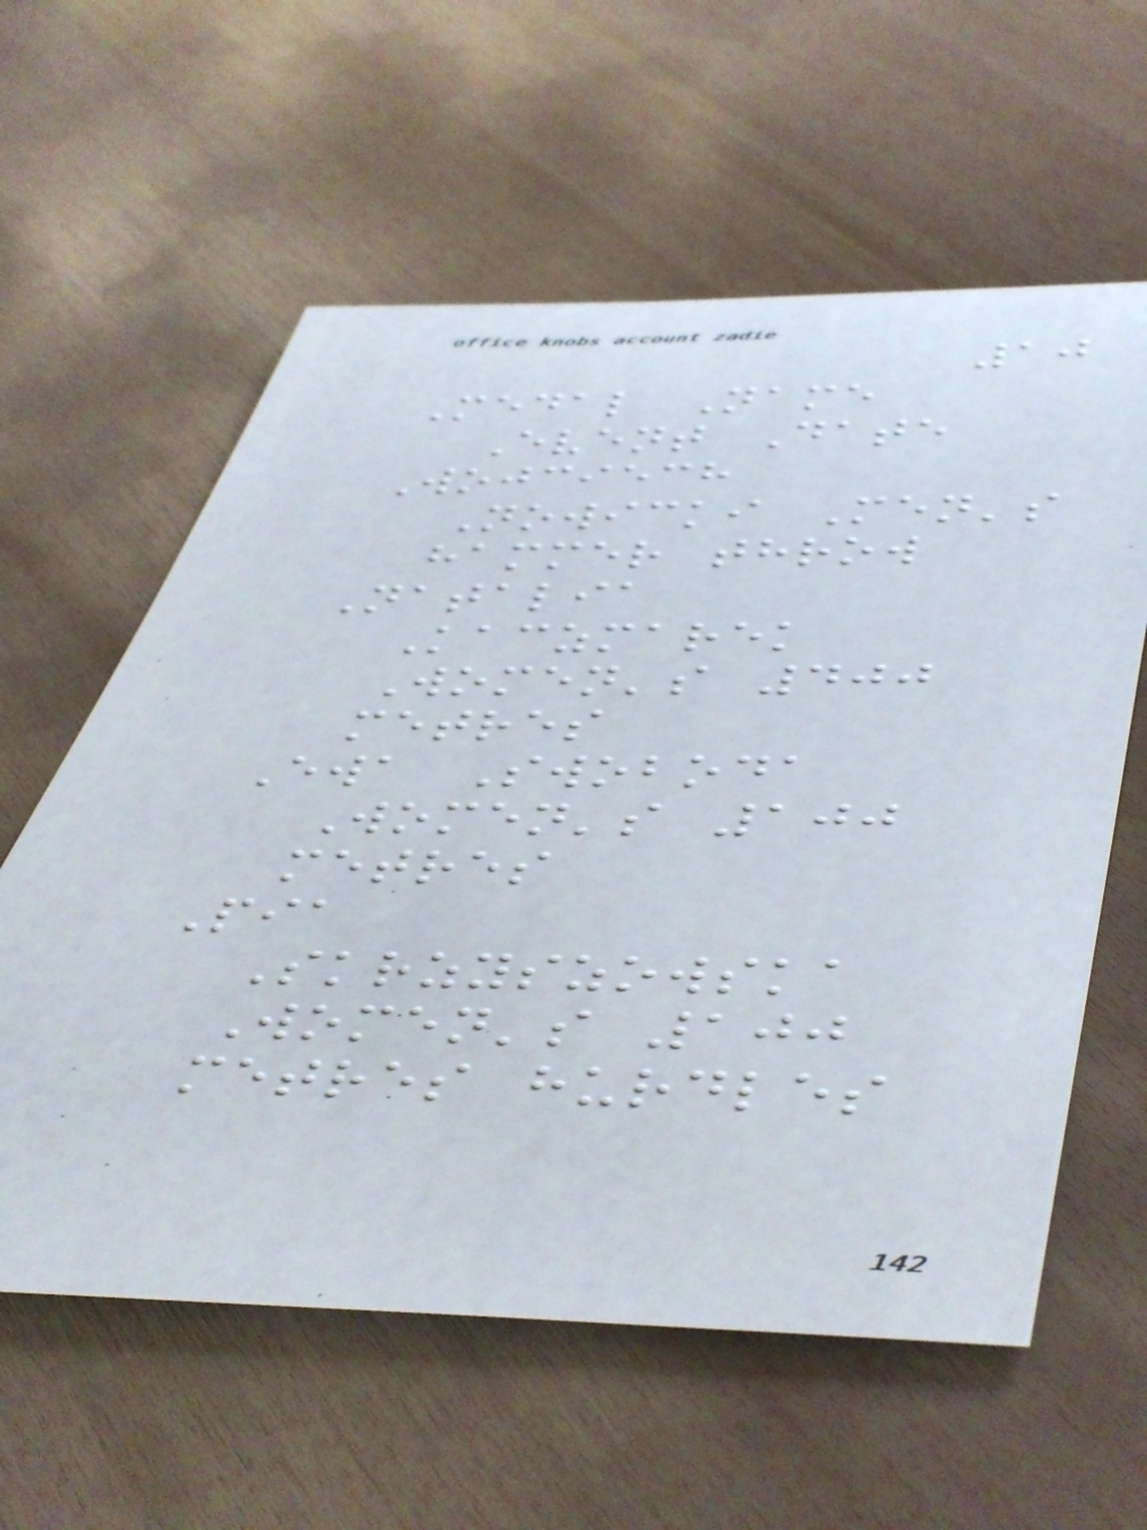10
Medal Name
Event Date
Wojciech
Nowicki Men's
hammer throw
Natalia
Kaczmarek
Women's 400
metres
Ewa Swoboda
Women's 100
metres
Pia
Skrzyszowska
Women's 100
metres hurdles
